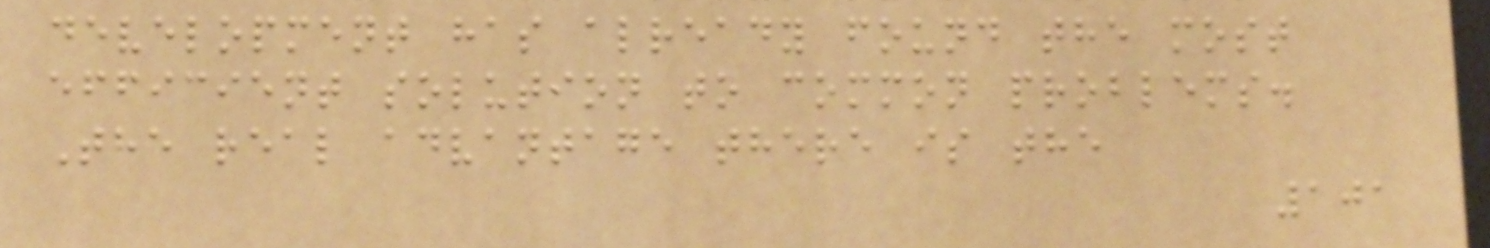development has already found the most
efficient solution to common problems.
The real advantage there is the
101
